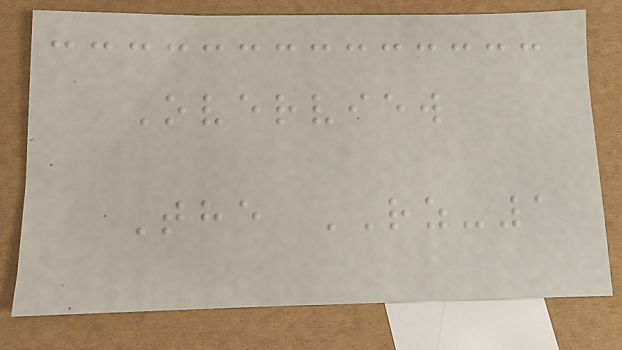Overview
The RZ-1
